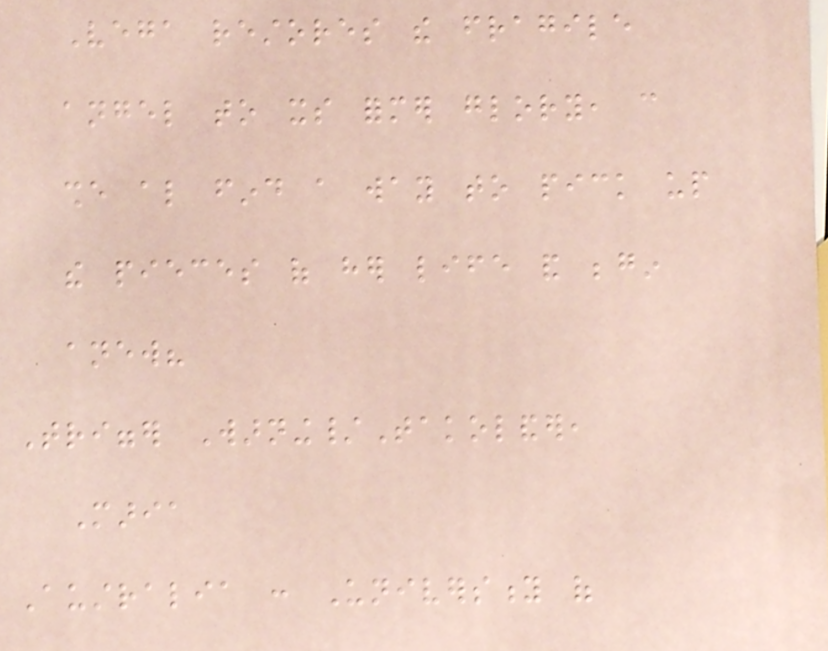Vega restores the fragile
angel to its former glory, can
she also find a way to pick up
the pieces of her life and begin
anew?
Trigger Warning/Takolander,
Maria
Australia : University of
